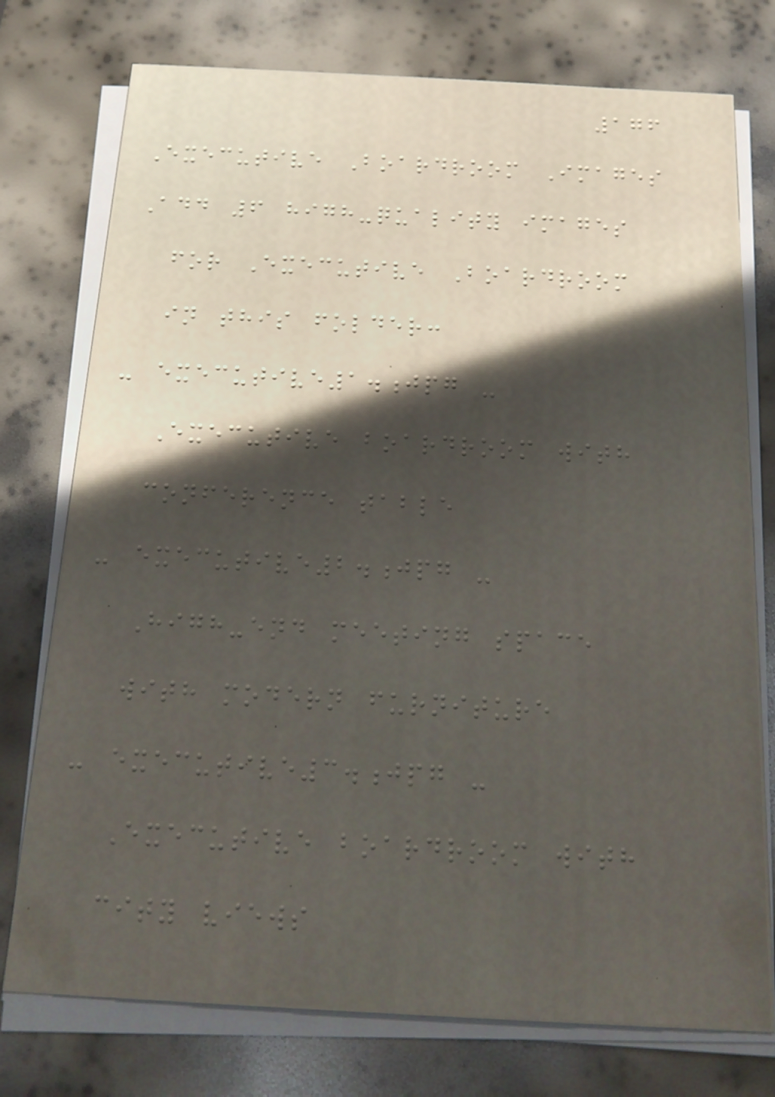176
Executive Boardroom Images
Add 6 high-quality images
for Executive Boardroom
in this folder:
- executive1.jpg -
Executive boardroom with
conference table
- executive2.jpg -
High-end meeting space
with modern furniture
- executive3.jpg -
Executive boardroom with
city views
